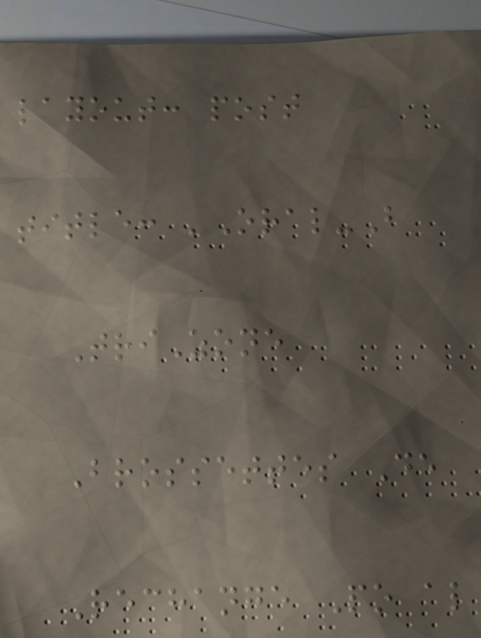layout: post
title: 'Oral-B
TriZone
Brossettes De
Rechange Po al
